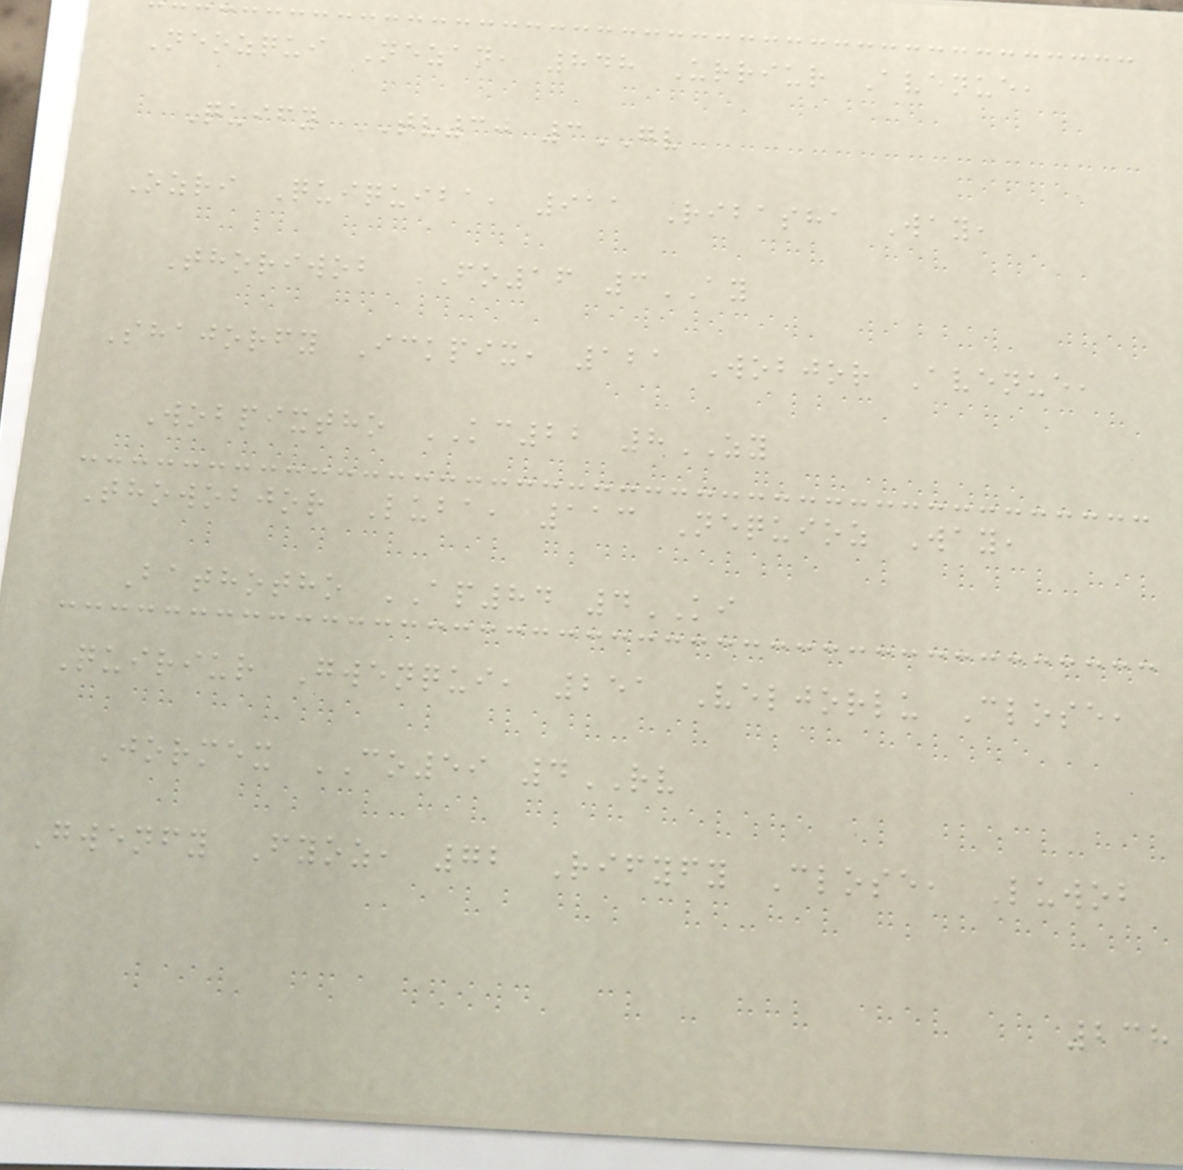Neozqui Nezan, 848 Urriur Avenue,
Quify TV30 3GV
Ozri Quiquiba, 911 Ribasha Way,
Thoriwob FO16 3AY
Shajorfy Ickpix, 121 Wobjor Avenue,
Wobpixtho KC22 8ZY
Thowobjor Luba, 113 Nequioz Way,
Bathotho AP84 4KI
Quiriur Gwenqui, 251 Veljorlu Close,
Jormex CO59 4RV
Gwenfy Fyoz, 72 Rifyfy Close, Luwob
238
